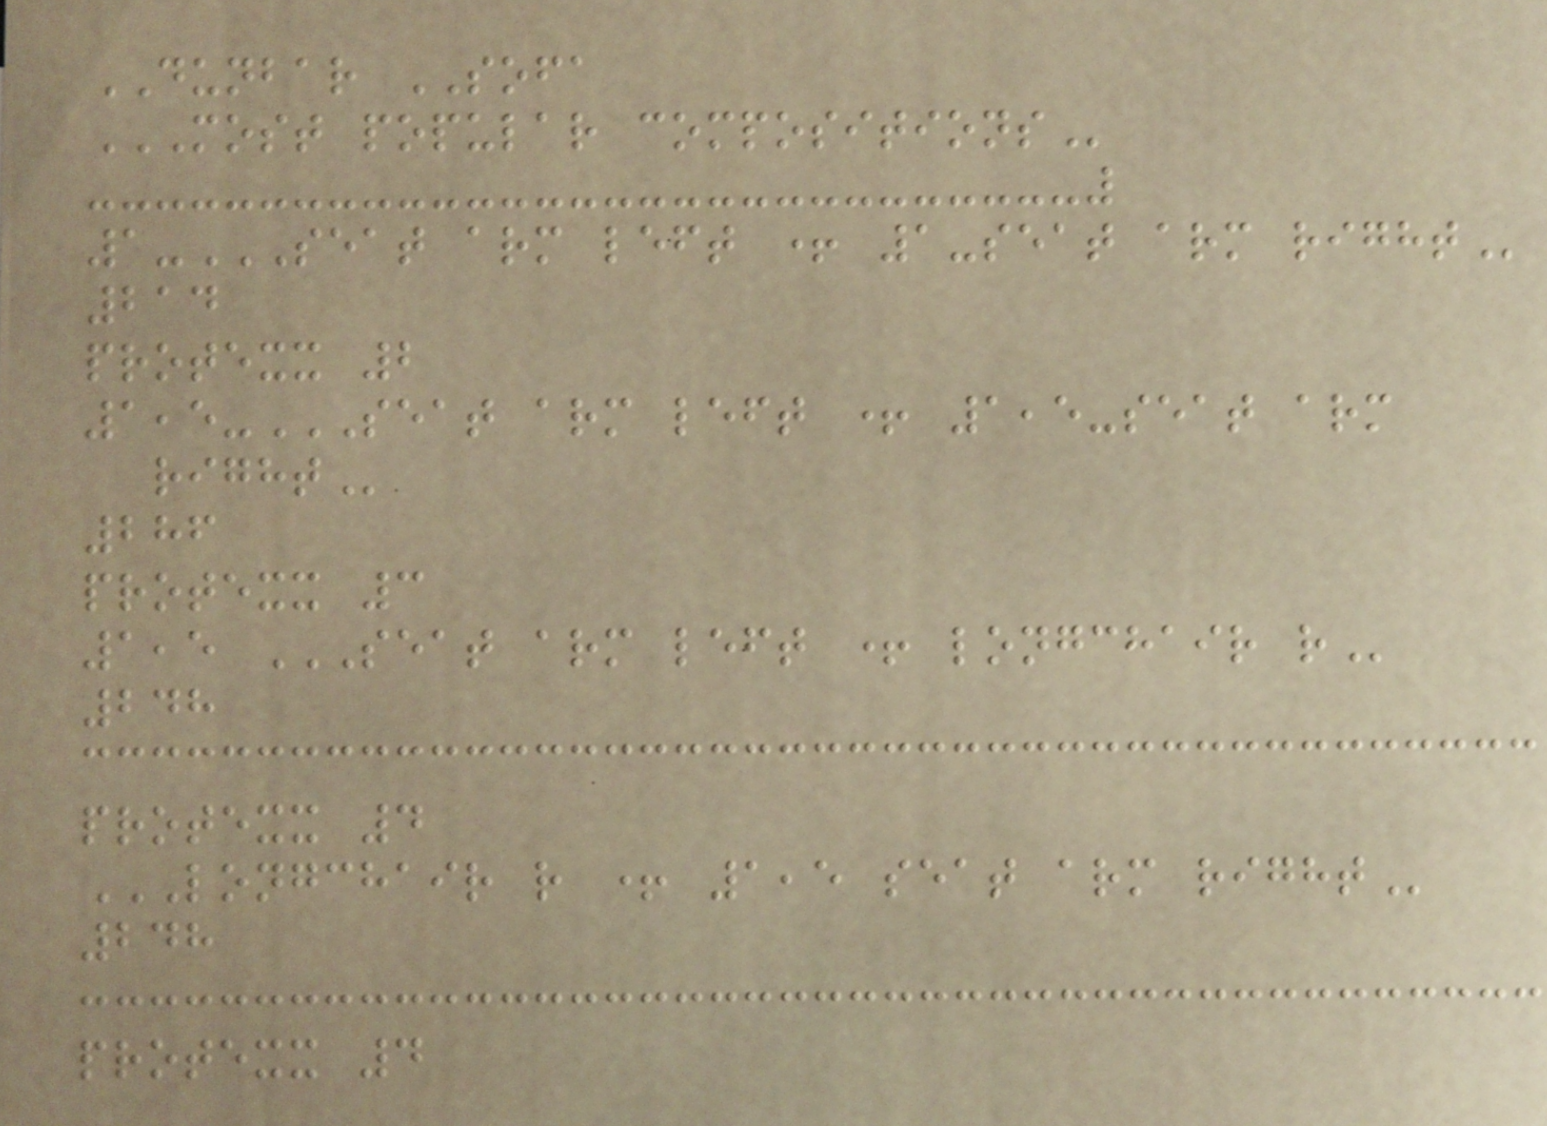DUNBAR SOFA
MOST POPULAR COMPOSITIONS
1-SEAT ARM LEFT + 1-SEAT ARM RIGHT
214
protexx 2
1,5-SEAT ARM LEFT + 1,5-SEAT ARM
RIGHT
286
protexx 3
1,5 SEAT ARM LEFT + LONGCHAIR R
248
protexx 4
LONGCHAIR R + 1,5 SEAT ARM RIGHT
248
protexx 4
